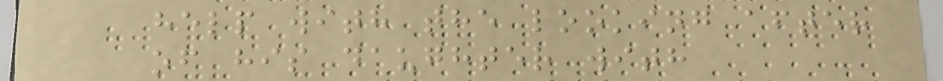help with the looking after
of his daughter with
